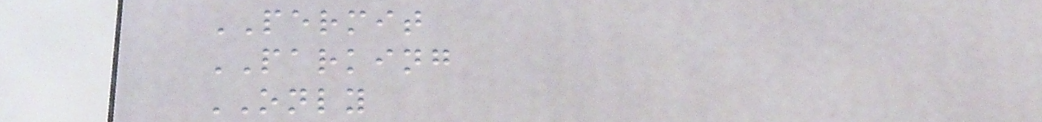PERMIT
PARKING
ONLY
